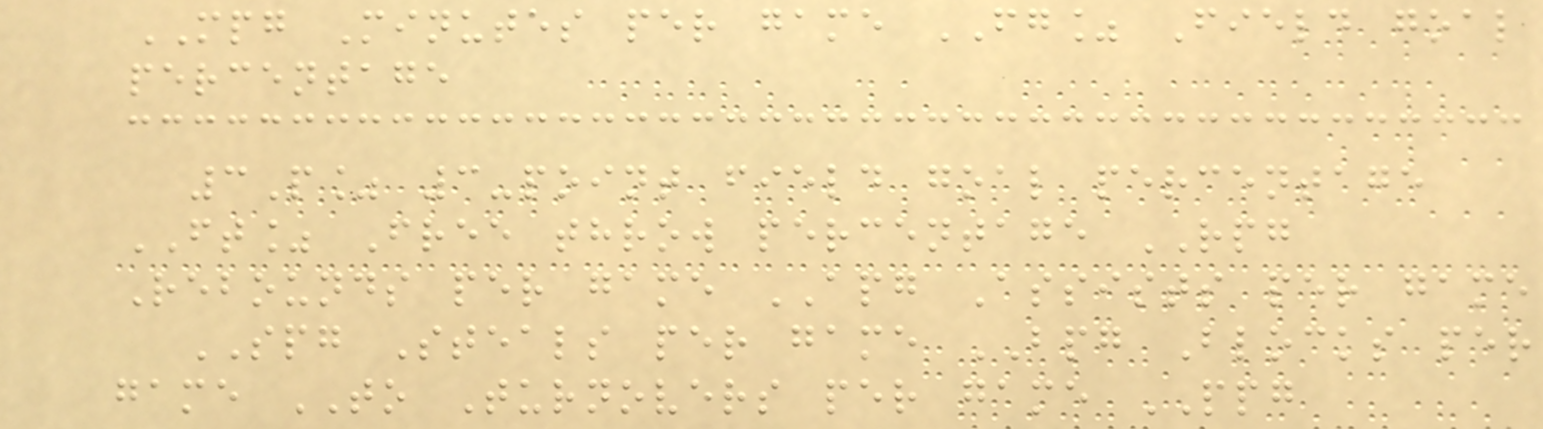MPG Minutes per game FG% Field goal
percentage
3P% 3-point field goal percentage
FT% Free throw percentage RPG
Rebounds per game APG Assists per game
SPG Steals per game BPG Blocks per
game TO Turnovers per game PPG
